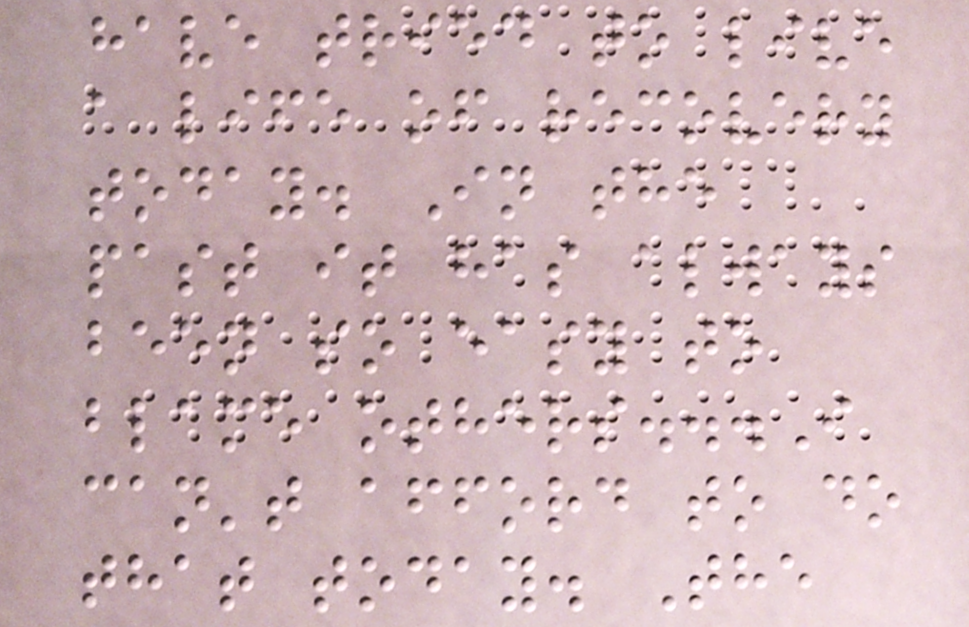have tried to live
a life of recovery
today. In the
past it has always
been so easy to
blame others...I
can't afford to do
that today. The
